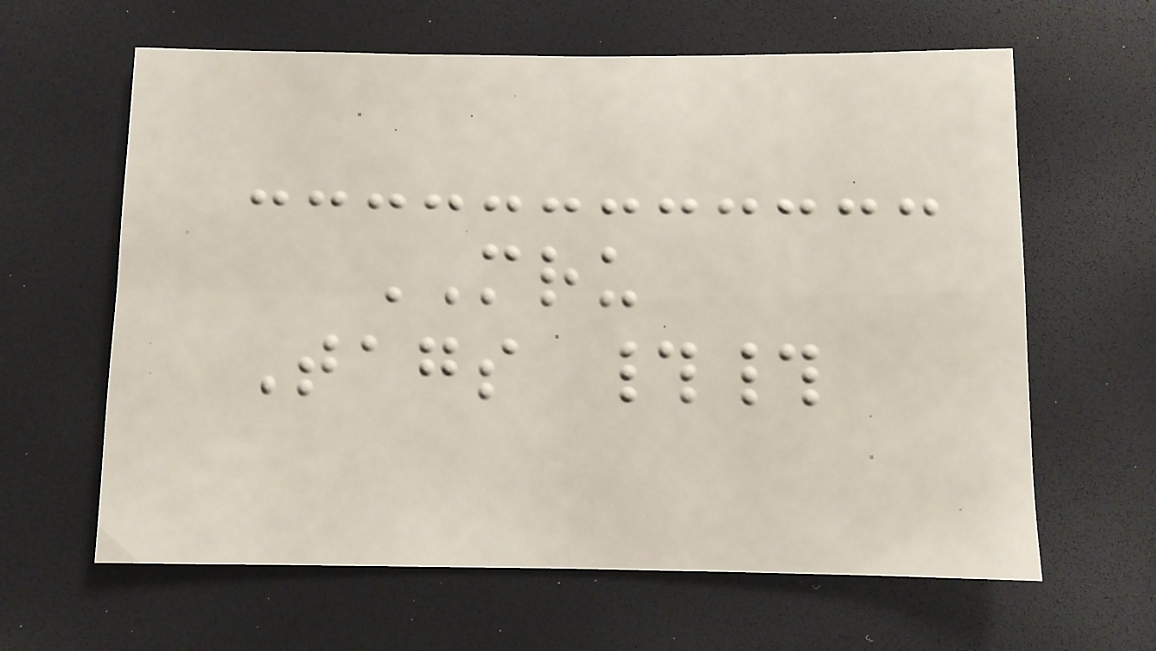MRU
Tags ##
